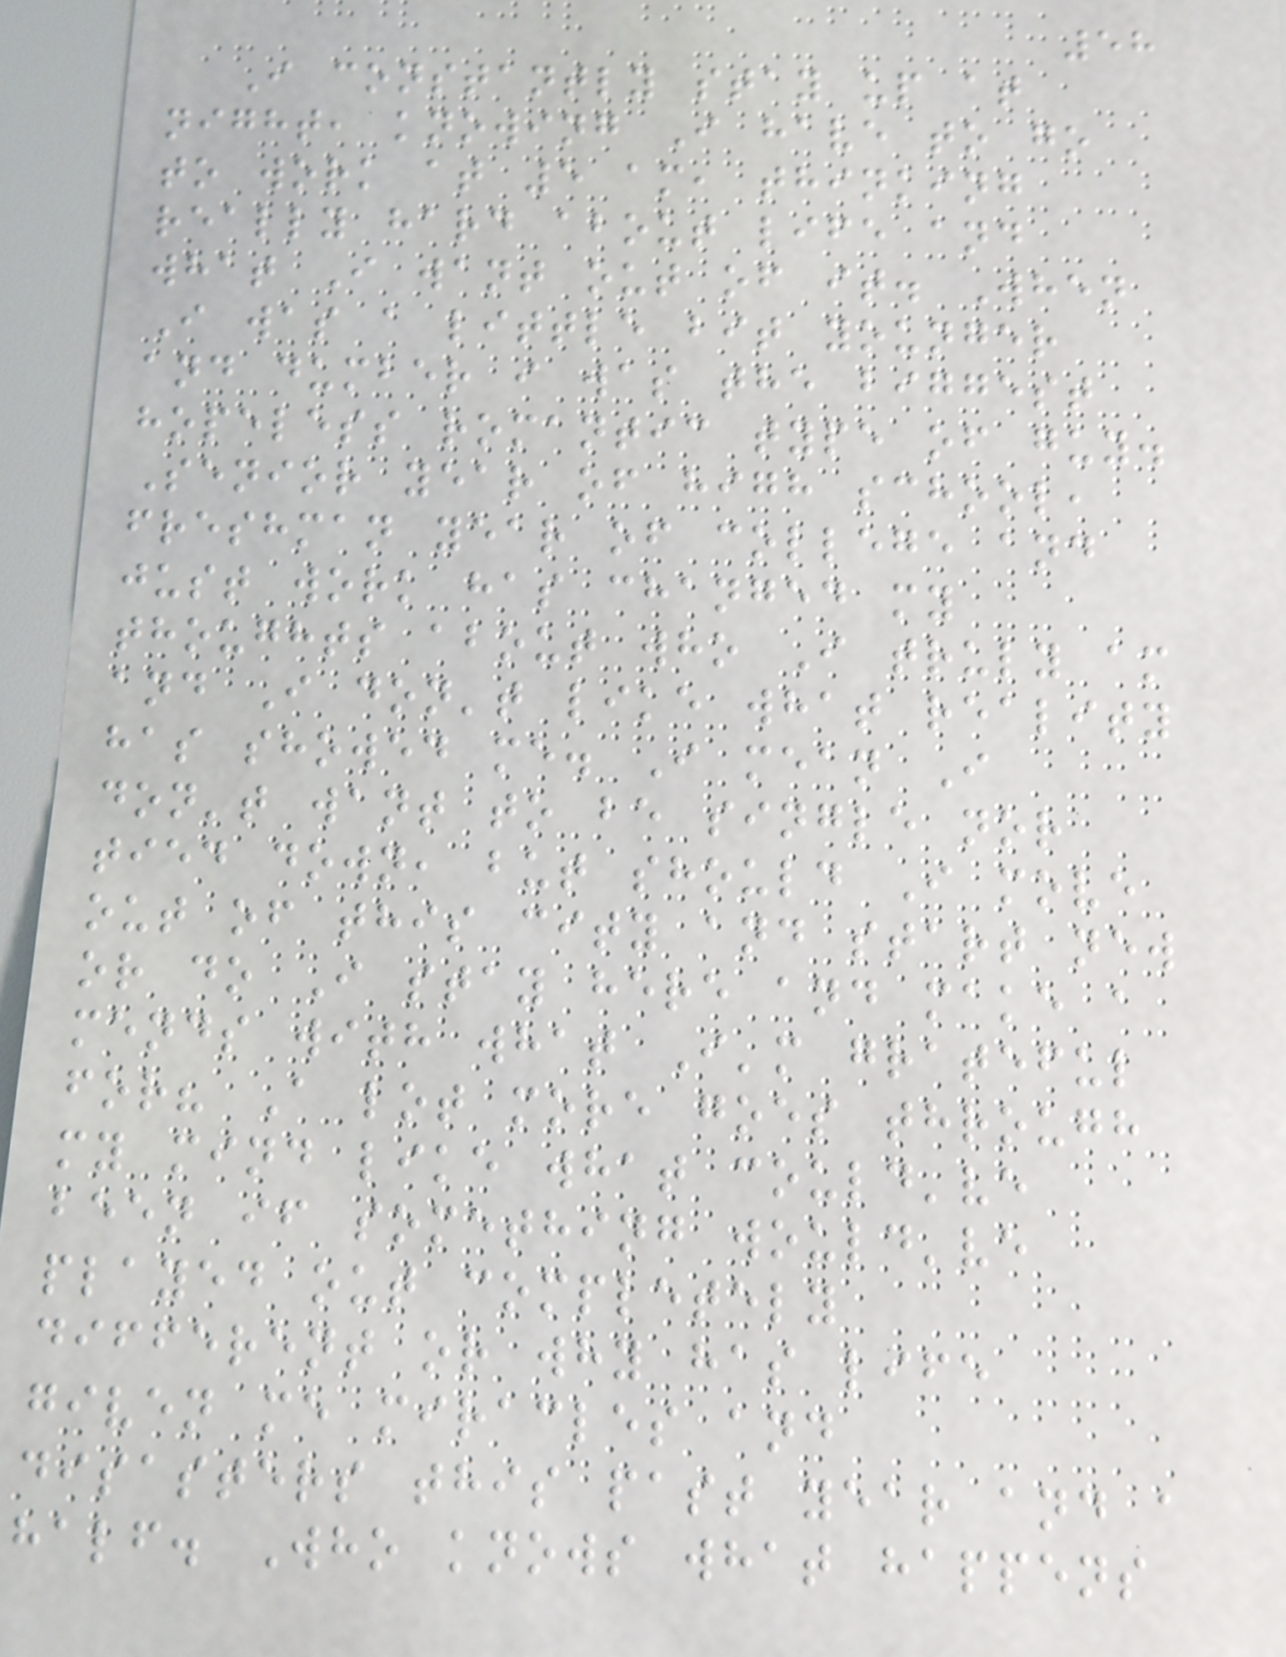58
I constantly stay up at
night, knowing I have to go
to work at 5 am, thinking
really hard about life and
what I want out of it. When
I was a little bit younger
and dumber i was the biggest
hopeless romantic type of guy.
Senior year of high school,
freshman year of college and
just work has changed my
thoughts about who I truly am
and I don't like what reality
has showed me. I mean I
don't want to be single nor
tied down, but should I move
out of this city and start new
or do I stay here and make a
mends with what I'm grateful
for? A lot more goes through
my mind like what could've
been if something would've
played out completely
different or why has life
given me miracles and
disasters this past year and a
half. Who knows what happens
